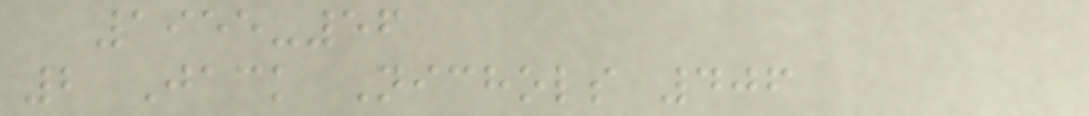1955-56
2 Jack Nichols 406
